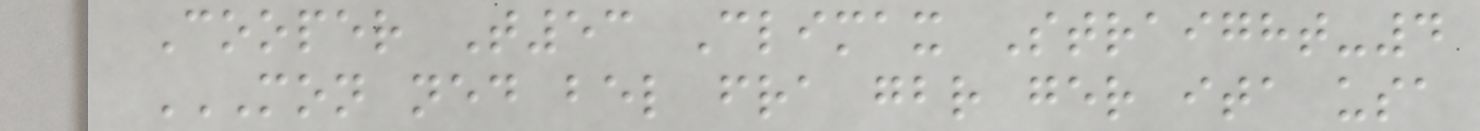Cooper T53 Climax Straight-4
MON NED BEL FRA GBR GER ITA USA
